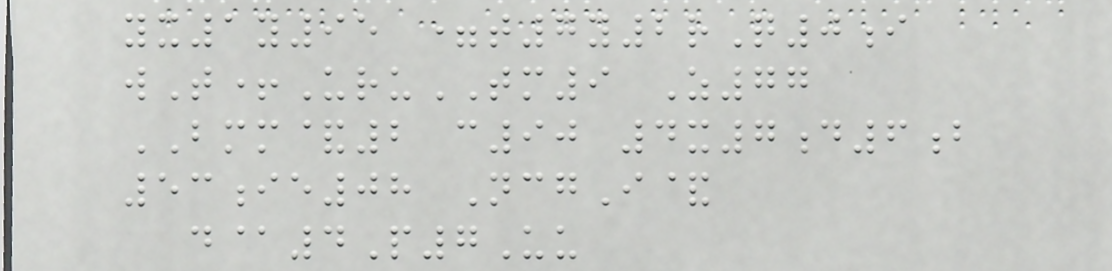yx1y95 =t7y2rQ0i
wT+UruTM9 Z77
BMM&2 c90 4x7d6b
53ie08 NcgI&
d@4P7Uu
